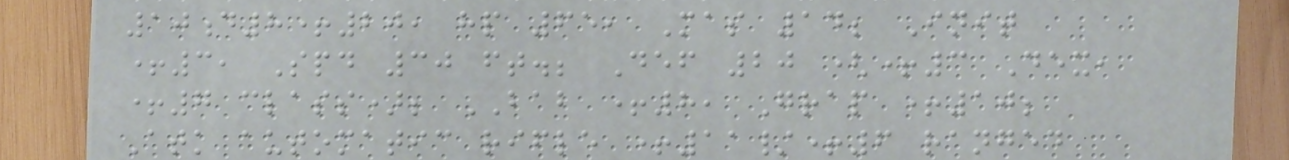10d8+20, hp 65, Mas 14; Init
+3, Spd 30 ft.; Def 20 (+3 Dex,
+7 class); BAB +8, Grap +10;
Atk automatic rifle +11/+6 ranged
